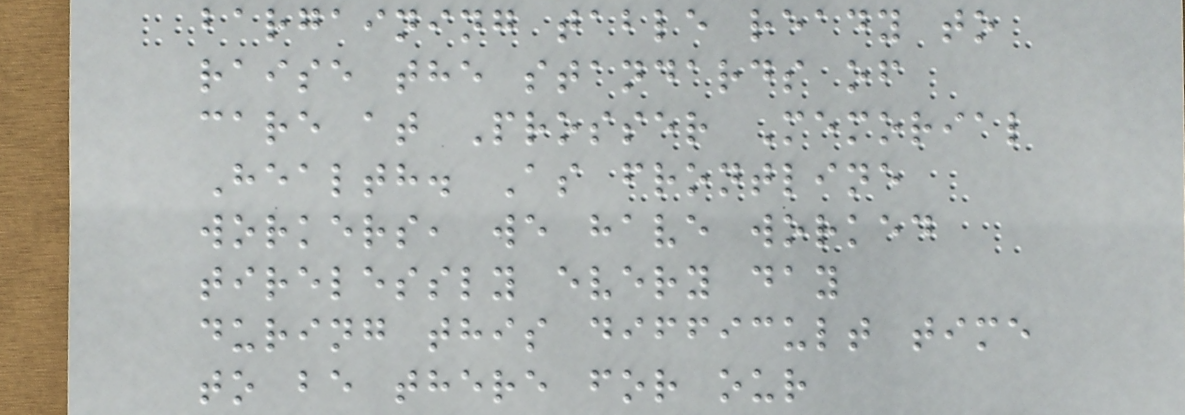bargaining table ready to
raise the standards of
care at Prosser Memorial
Health. As frontline
workers, we have worked
tirelessly every day
during this difficult time
to be there for our
